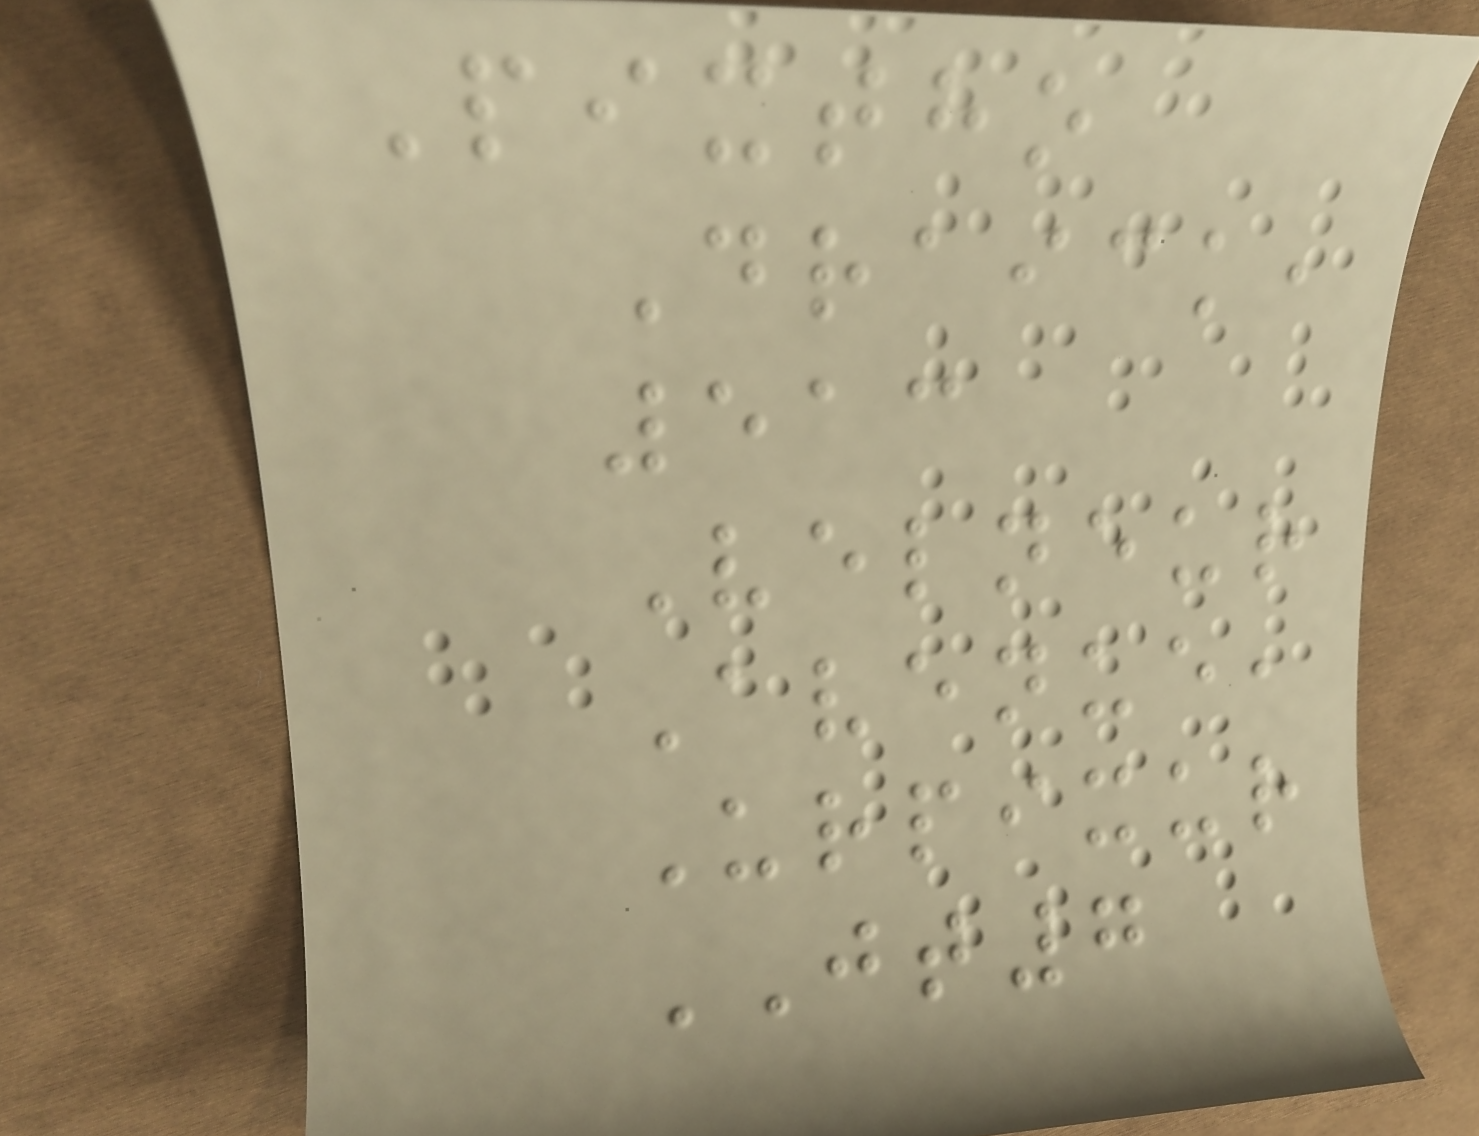Pixtho
Draick,
513
Velneur
Avenue,
Urpixur
JT7
